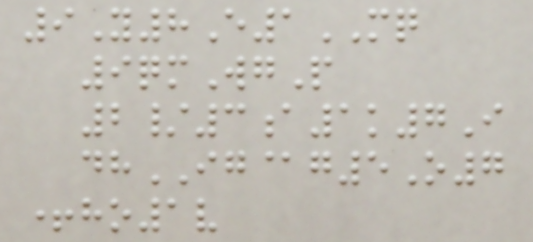9Y8E1MQ
9qmWgP
2/3a1k7I
dhIG@g5O7
+ho1v
